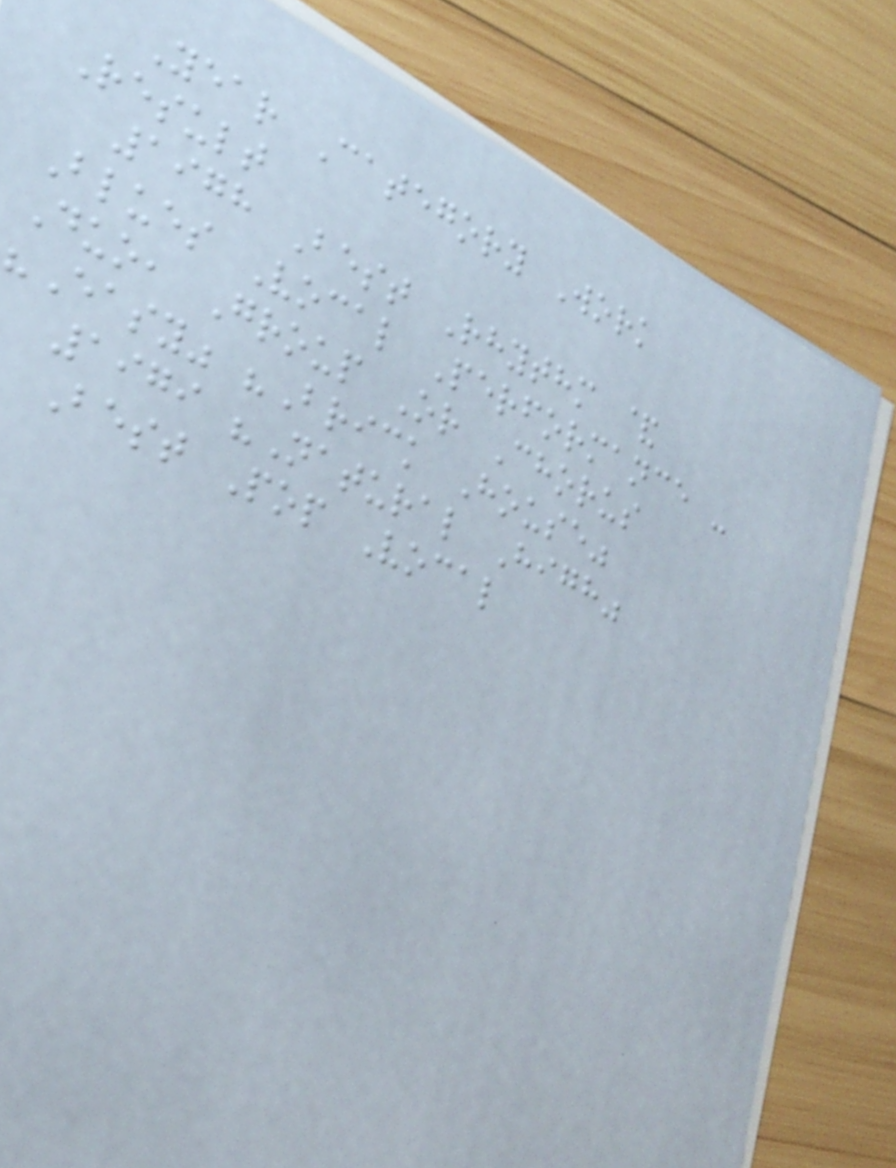Year Category Work
Result
1978 Best Rhythm &
Blues Vocal Performance -
Duo, Group Or Chorus
"Easy" "Brick House"
1979 "Natural High"
Best Pop Vocal
